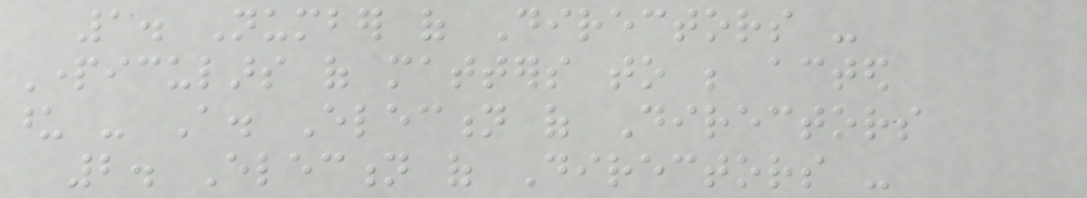1. Number of Directors -
Particulars of matters to be acted
upon - A. Election of Directors
2. Election of Directors -
